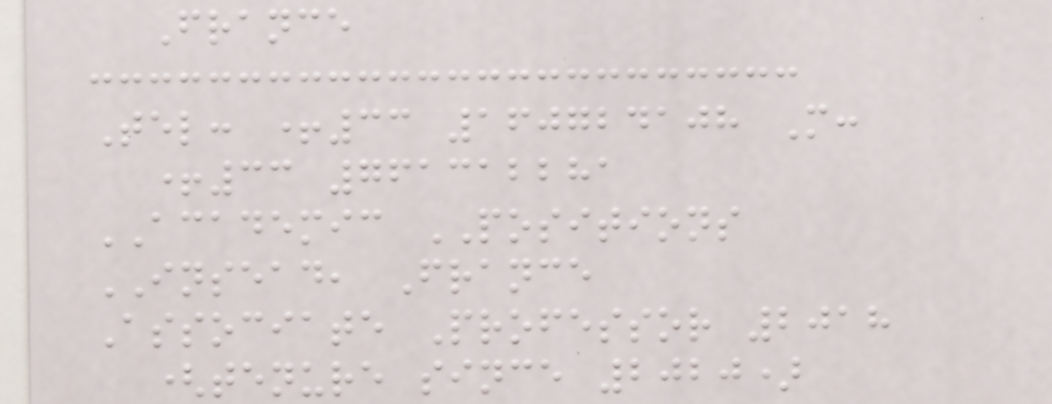France
Tel: +33 160724108 M:
+33 761312281
ACADEMIC POSITIONS
INSEAD, France
Associate Professor 2018
(tenure since 2020)
